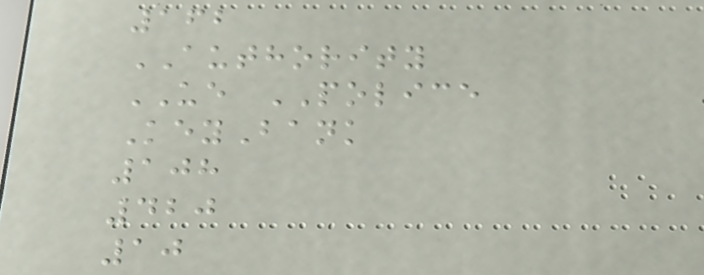162
AUTHORITY
UE POLICE
KeyBank
108
420
10
